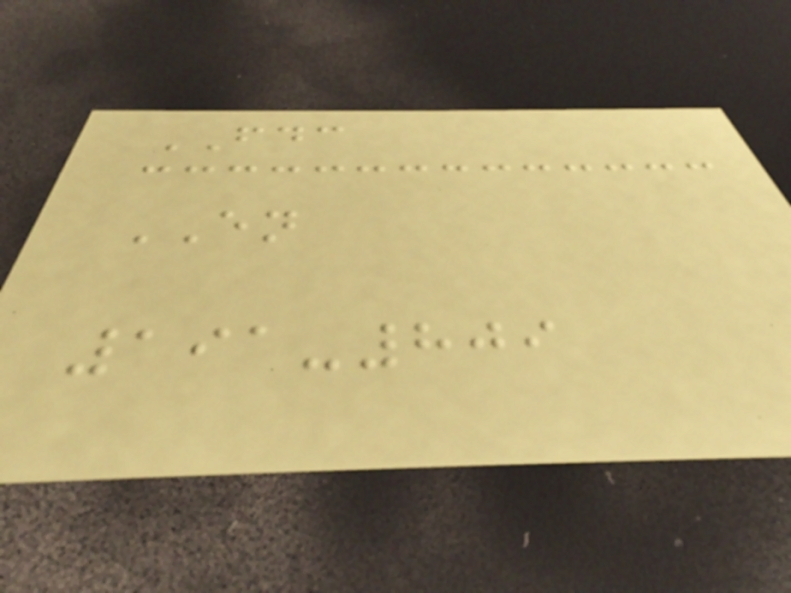FDC
EN
191-809
